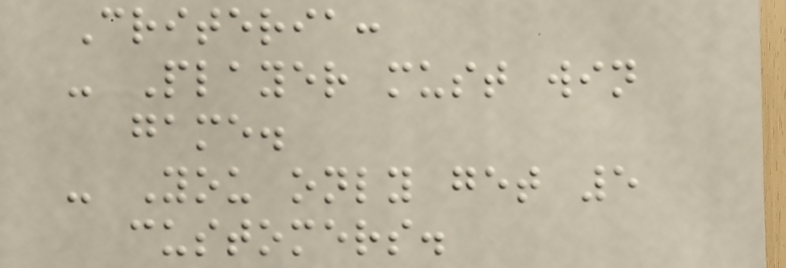Criteria:
- Player must win
game.
- You only get 5
customers.
